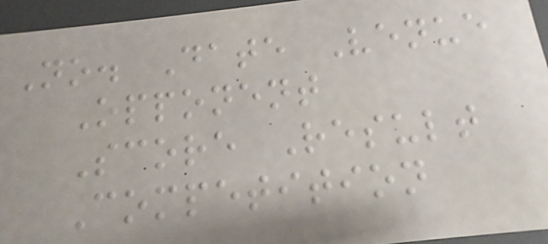No. Date Venue
Opponent
Score Result
Competition
